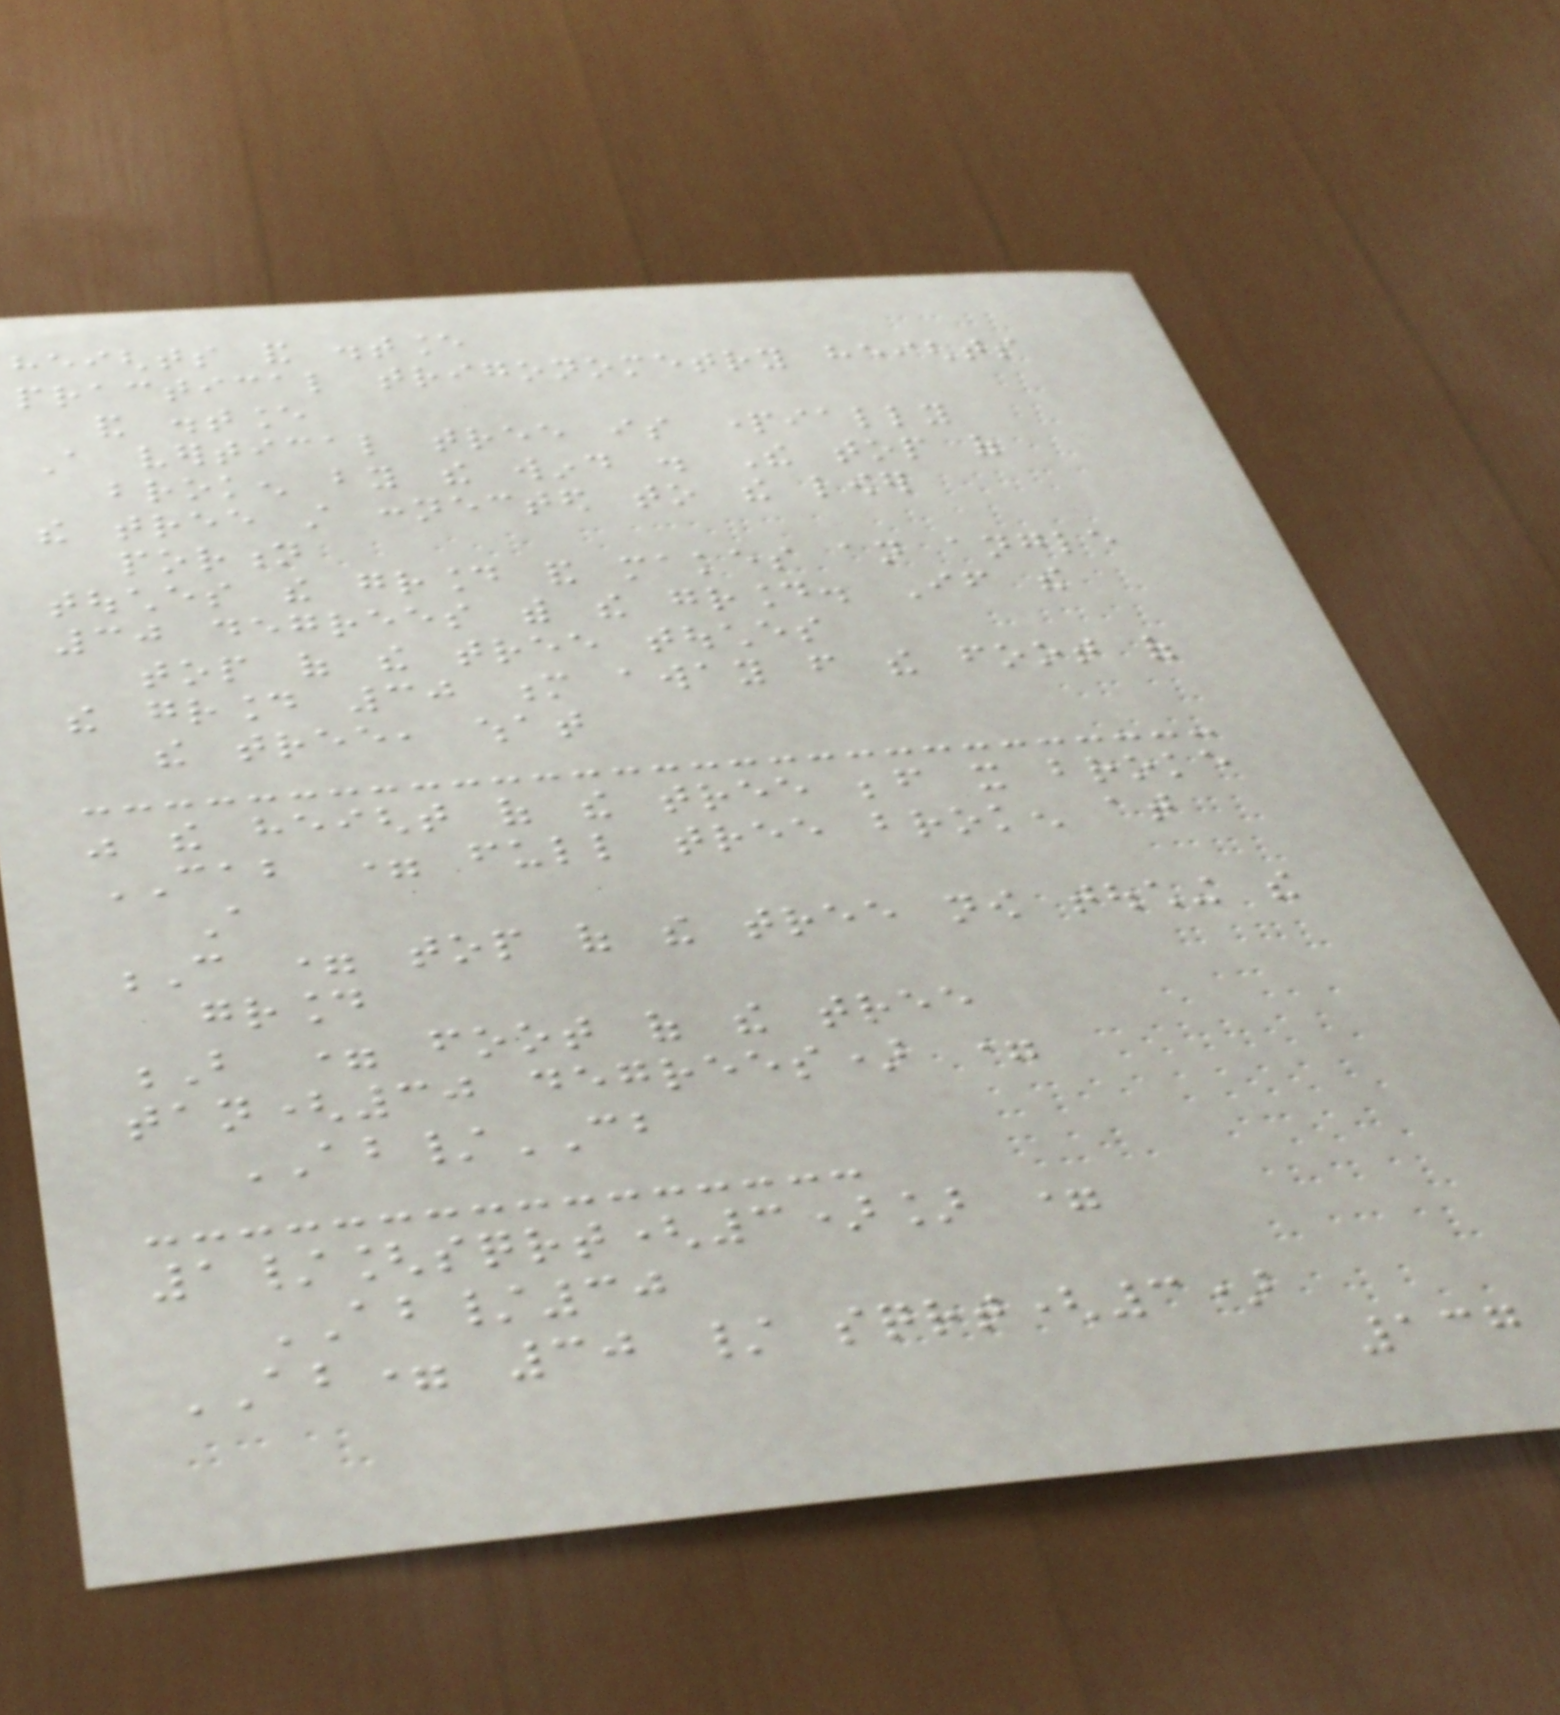heights and distance
practical trigonometry heights
and distance
A vertical tree is partially
broken by the wind . The top of
the tree still connected to the lower
portion
touches the ground and makes an angle
30 degrees with the ground. If the
top of the tree touches
the ground 30 m away from the foot of
the tree, what
was the height of the tree before it broke
CAB = full tree broken at
A
C = top of the tree now touching the
ground
B = foot of the tree
tan(30 degrees) =
AB/CB
1/[sqrt(3)] =
AB/30
AB= 30 / sqrt(3)
137
